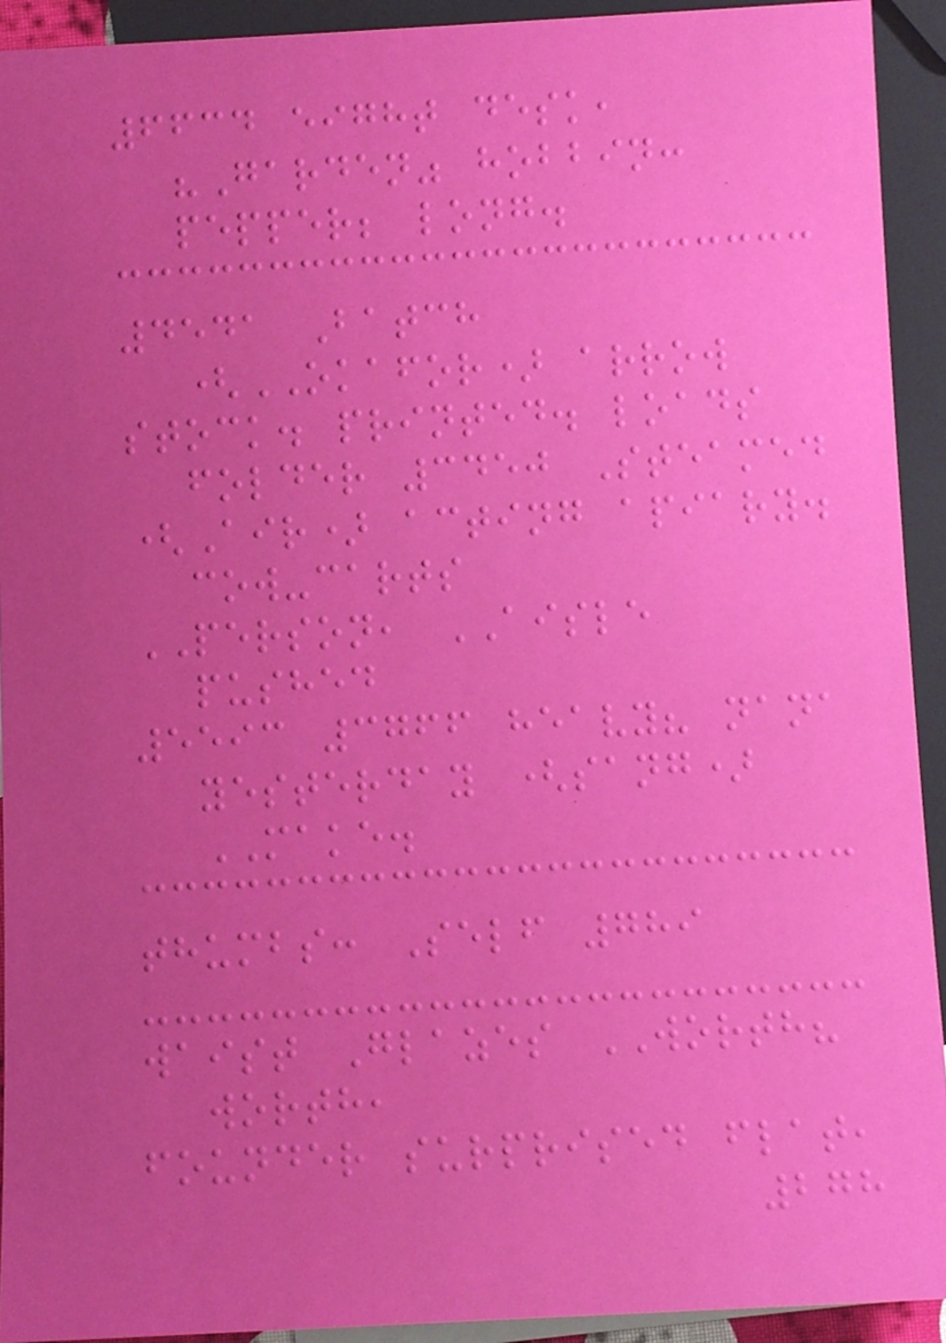6634 eight desk,
"Garden" hobbin:
pepper; long.
4541 Batch
(OKAFOR) arrow
stock. printed. loads
folder 3450 Steamed
(Air) acting apiary.
cow-carts
PERSON, AISLE
pushed
5593 3766 heavy? nana
yesterday (sang)
MAKE.
thumbs: Self 789
waist Glazes WORTH?
worth,
founder surprised flat,
278
